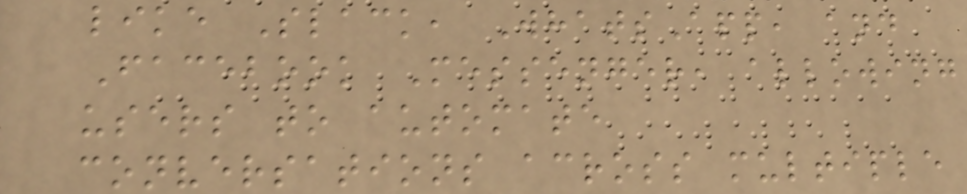like Slack, WhatsApp, and
Facebook Messenger, allowing
users to automate
conversations across multiple
